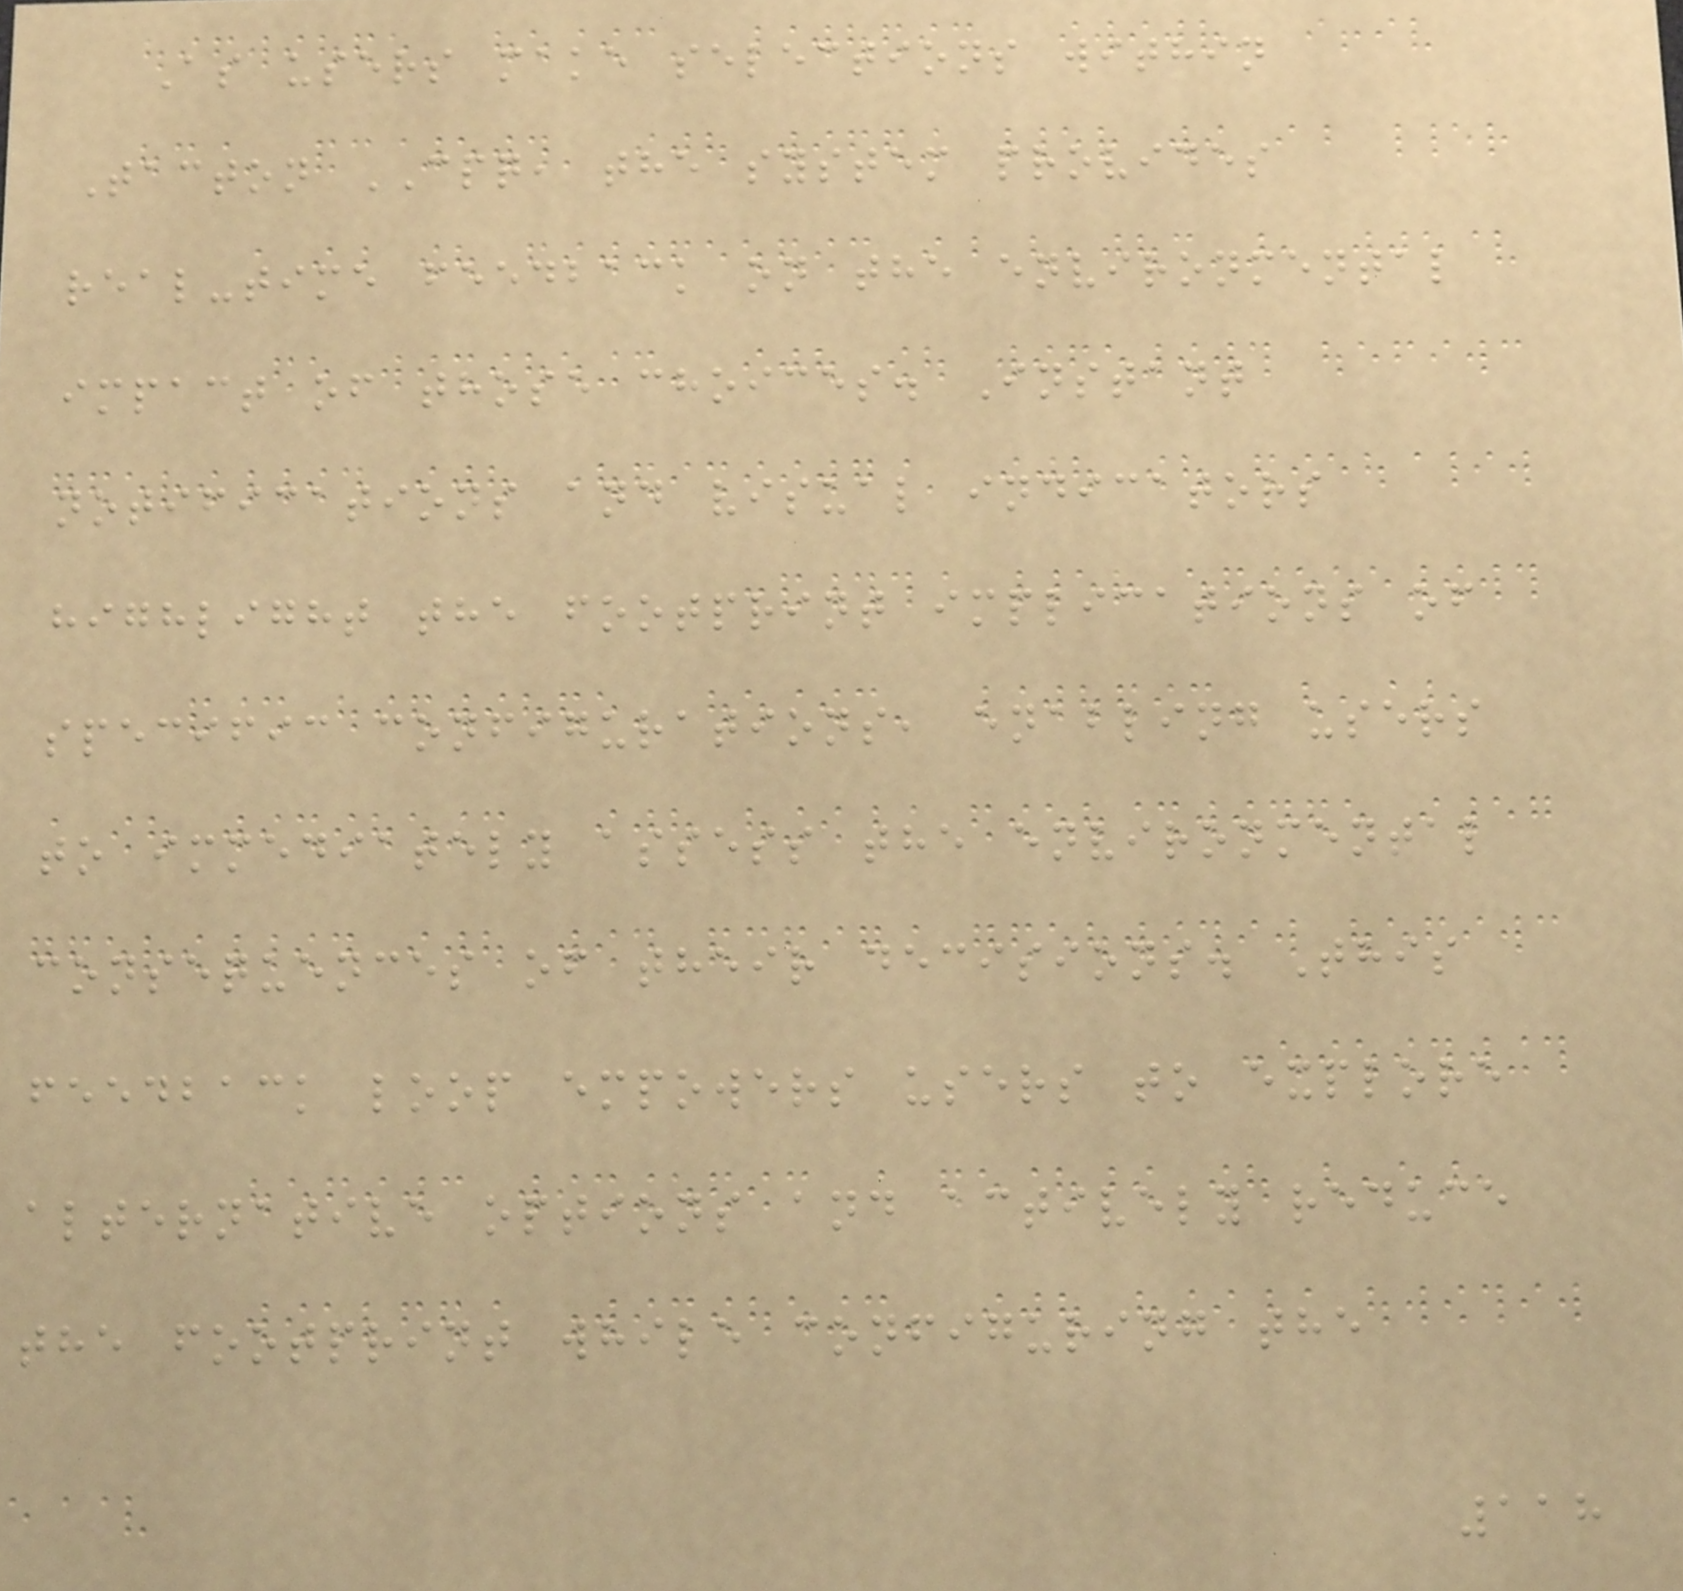As users make selections within
Tacton CPQ, the system provides
real-time feedback on the environmental
impact of those choices. Instant
notifications and visual indicators
highlight the footprint implications of
specific configurations, enabling users
to immediately assess the environmental
consequences of their decisions. This
feedback loop empowers users to explore
alternative options and actively reduce
the footprint while configuring the
118
